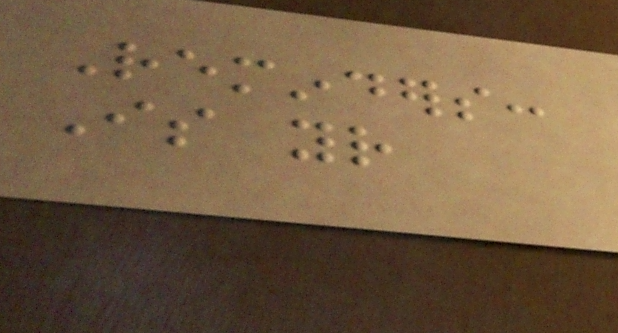Reminders:
Is your
